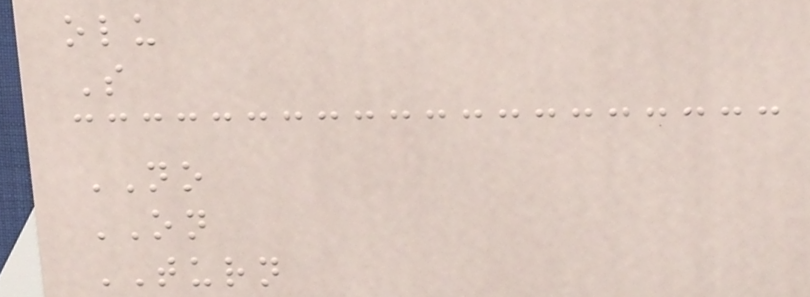olu
S
NO
ON
TURN
